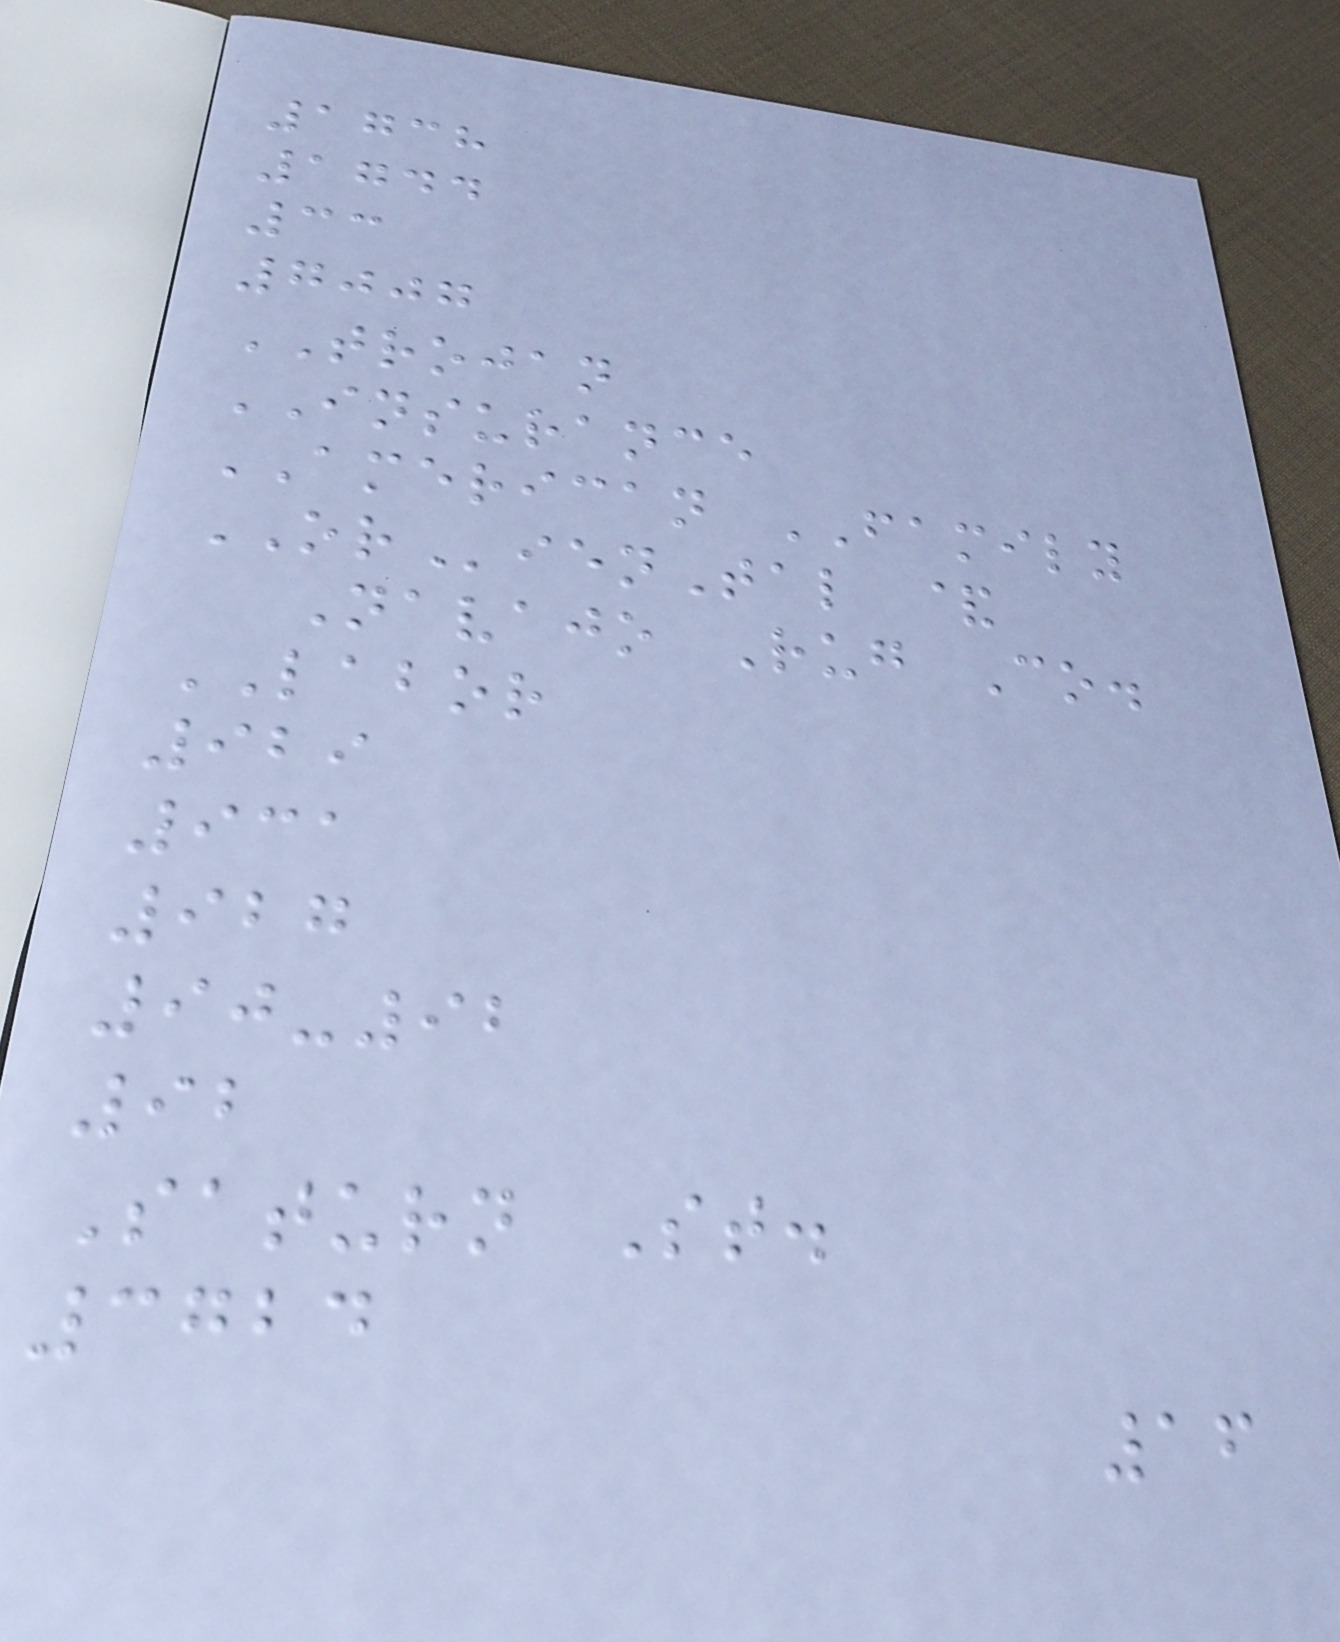1738
1744
33
7007
TROJAN
INSURANCE
AMERICAN FAMILY
ORienTal &
Navajo Rug Co.
LABOR
929
931
927
90-92
92
Saturn St.
3724
16
